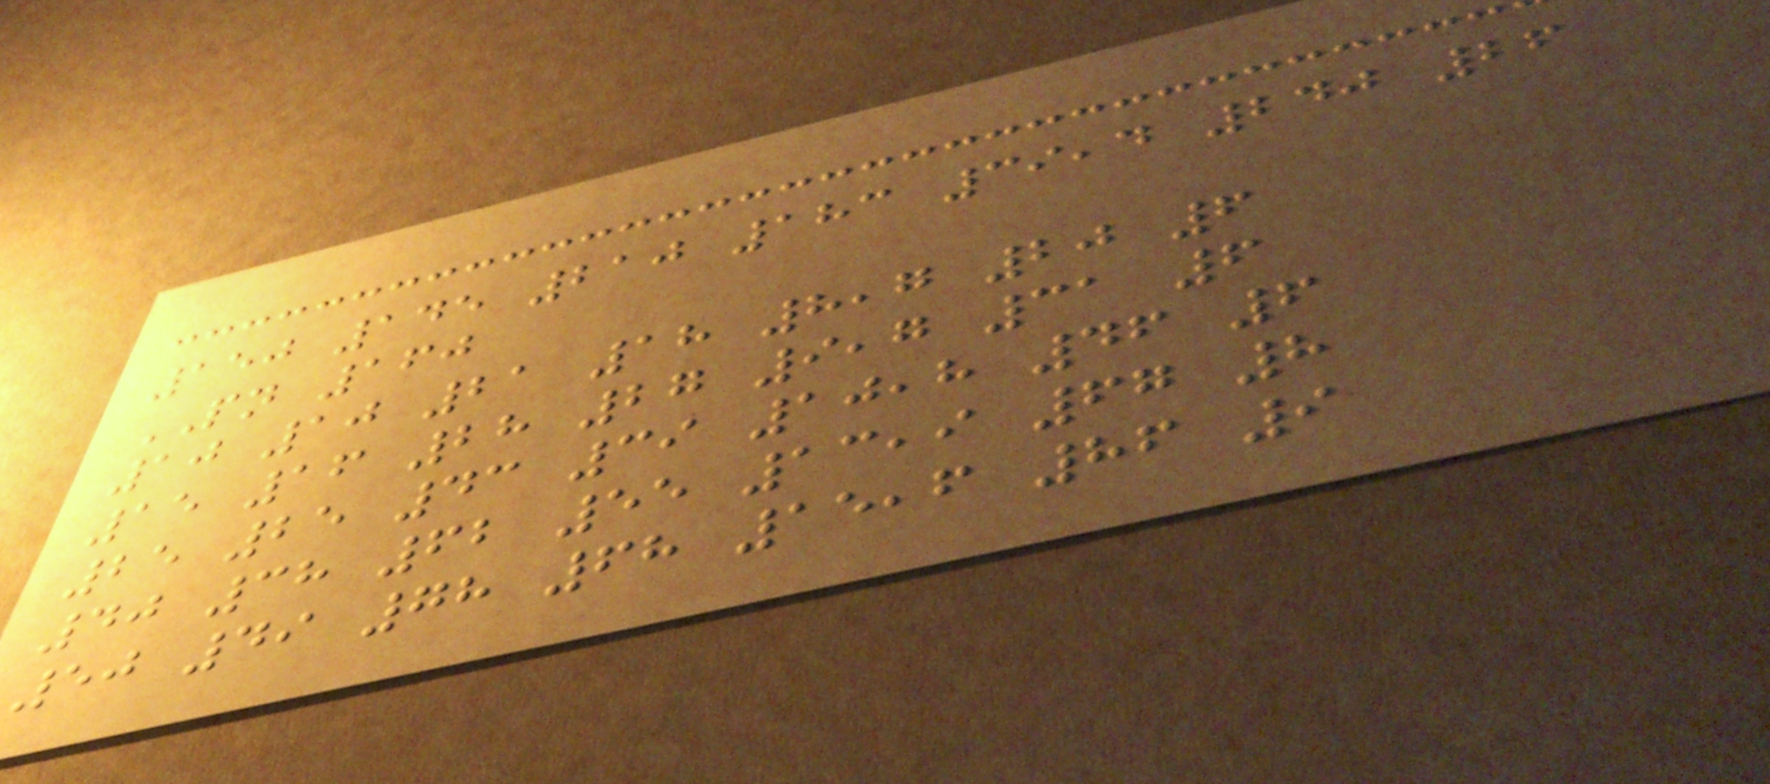150 145 210 183 39,4 240 26
PN 160
10 10 21 18 8,7 20 6
15 16 28 27 9,7 31 6
25 25 43 39 10,8 46 6
40 38 62 55 13,9 67 8
50 49 78 68 15,6 86 9
